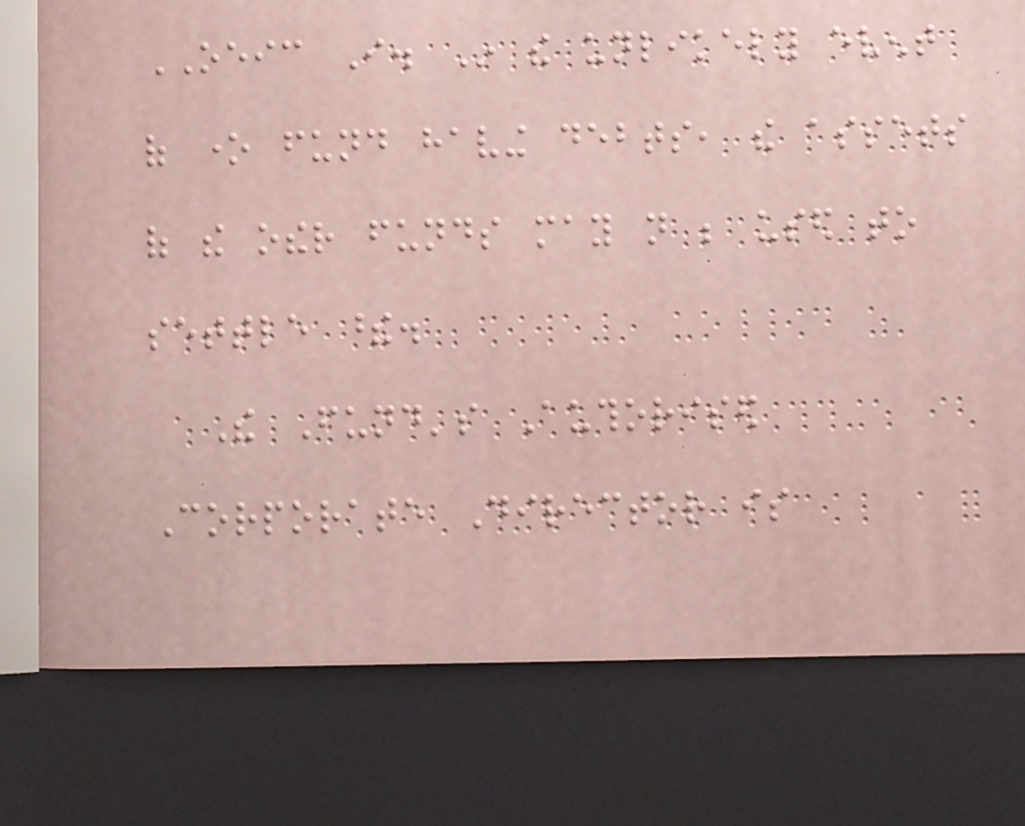OEIC I. In the unlikely event
of one fund having debts, the assets
of the other funds may not be used to
settle these.
The Fund's Authorised
Corporate Director is
